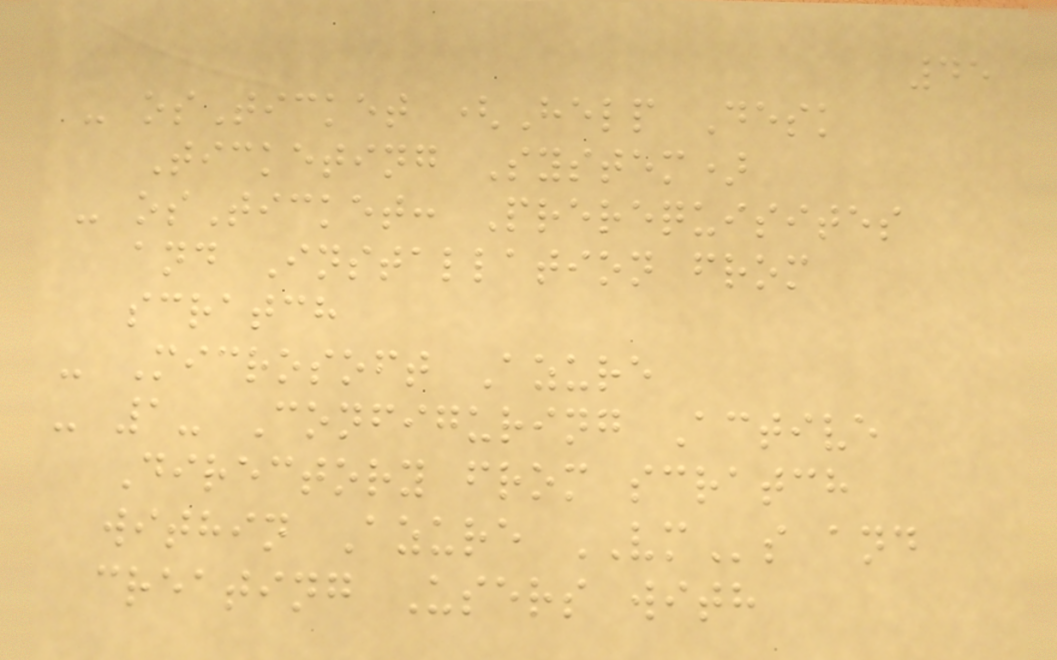45
- osTicket (Help Desk
Ticketing System)
- osTicket: Prerequisites
and Installation from
scratch
- Microsoft Azure
- 1- Configuring Active
Directory from scratch
within Azure VMs and
creating Users with
